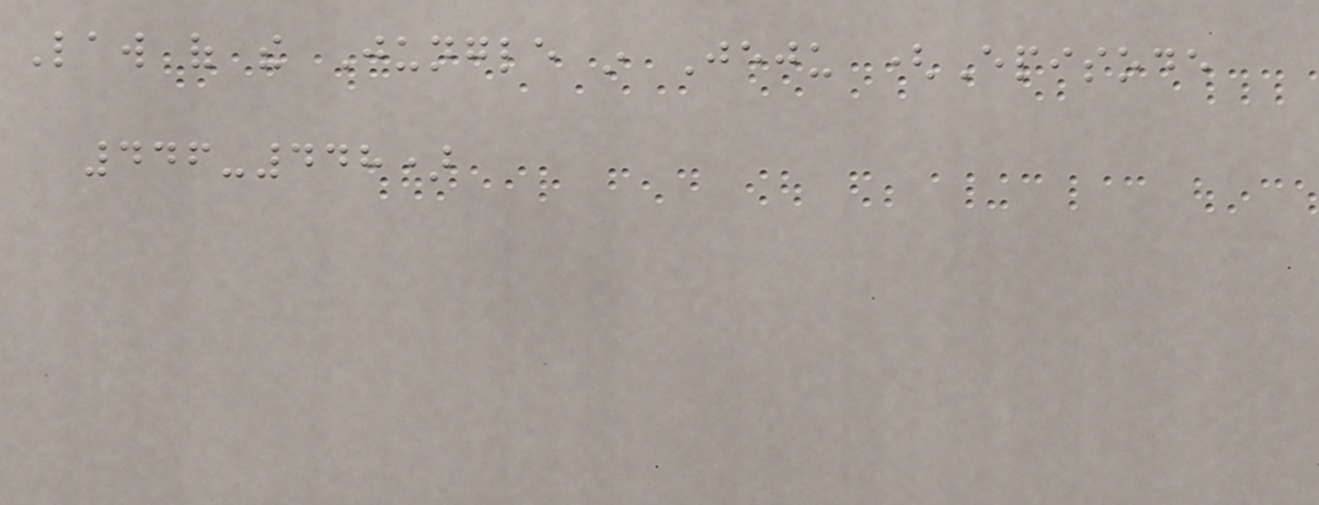Law of the Jungle in Jeju (Episode
446-448)
